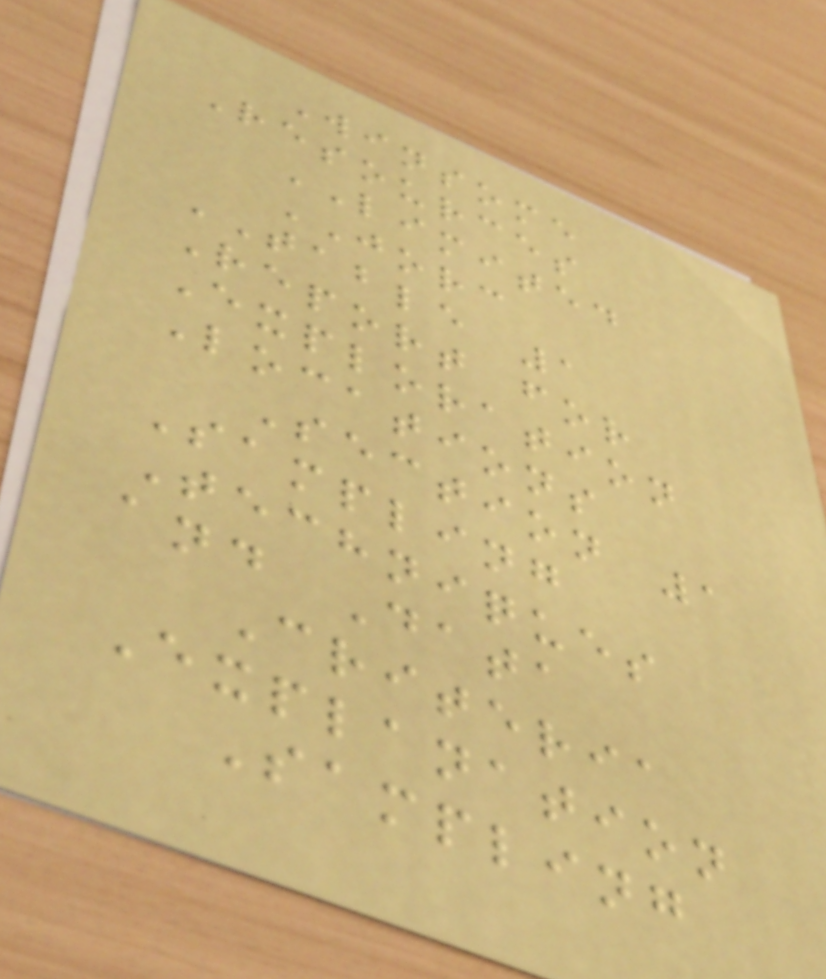Winsome
Resources
LIMITED
JORC
TABLE 1
Report for
Exploration
Locations
Section 1
Sampling
Techniques
and Data
Criteria
Explanation
Sampling
